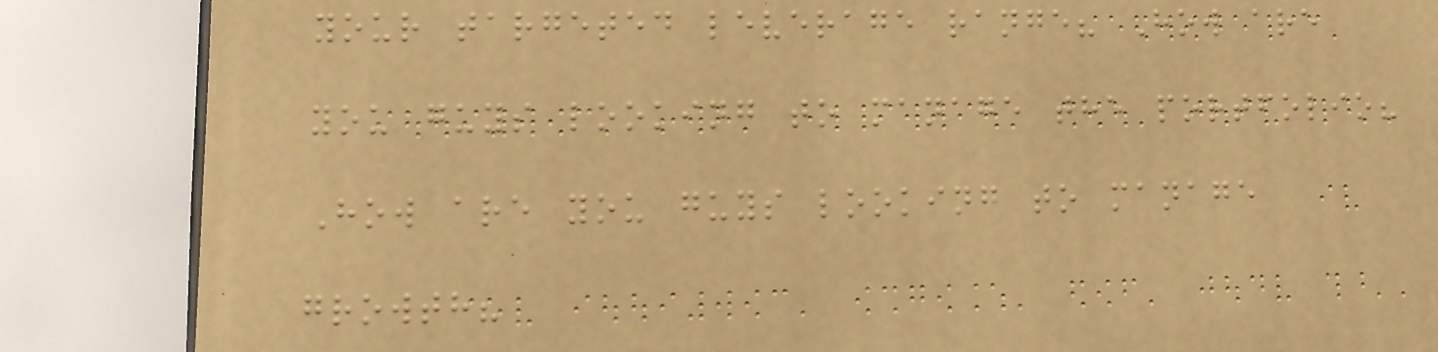your targeted leverage range? How are
you guys looking to manage the portfolio?
How are you guys looking to manage
growth?
